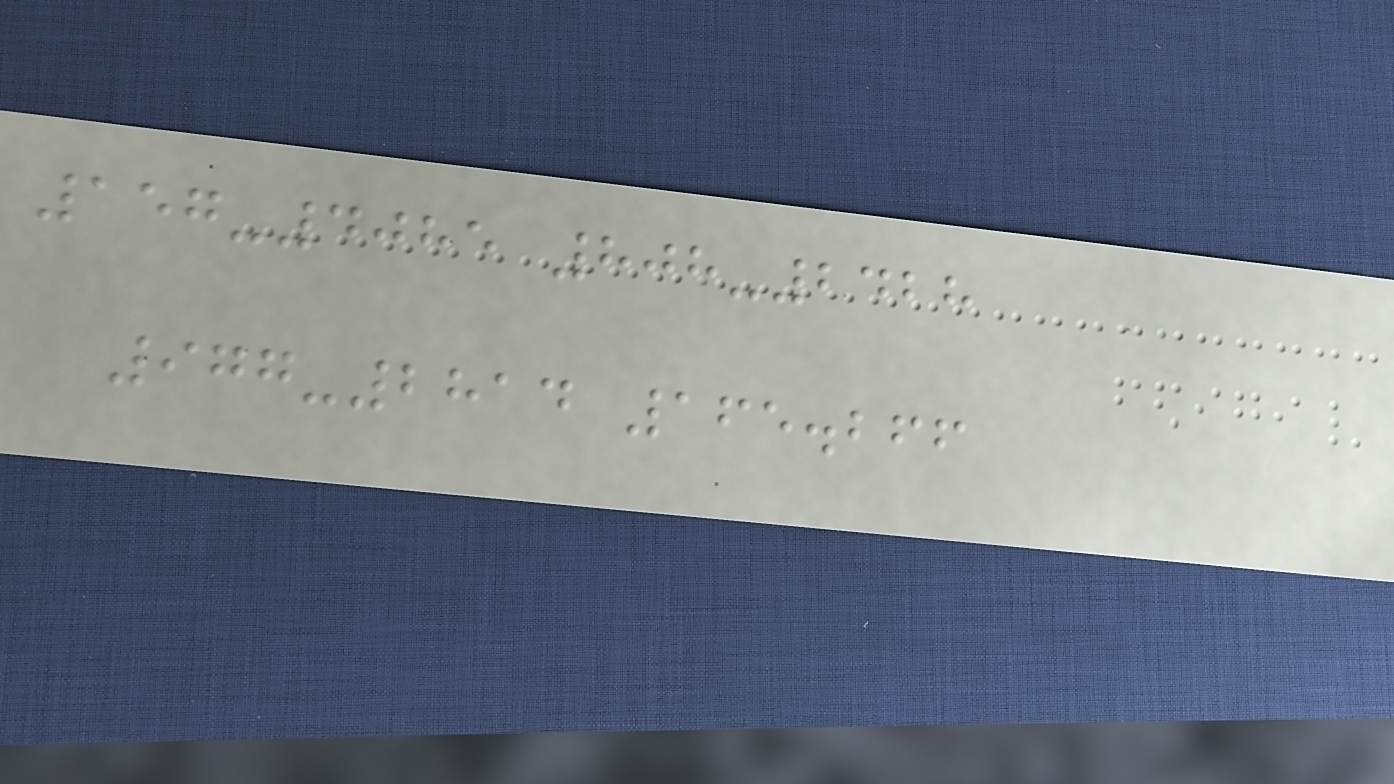157-4085 808-2428
977-2814 165.266
